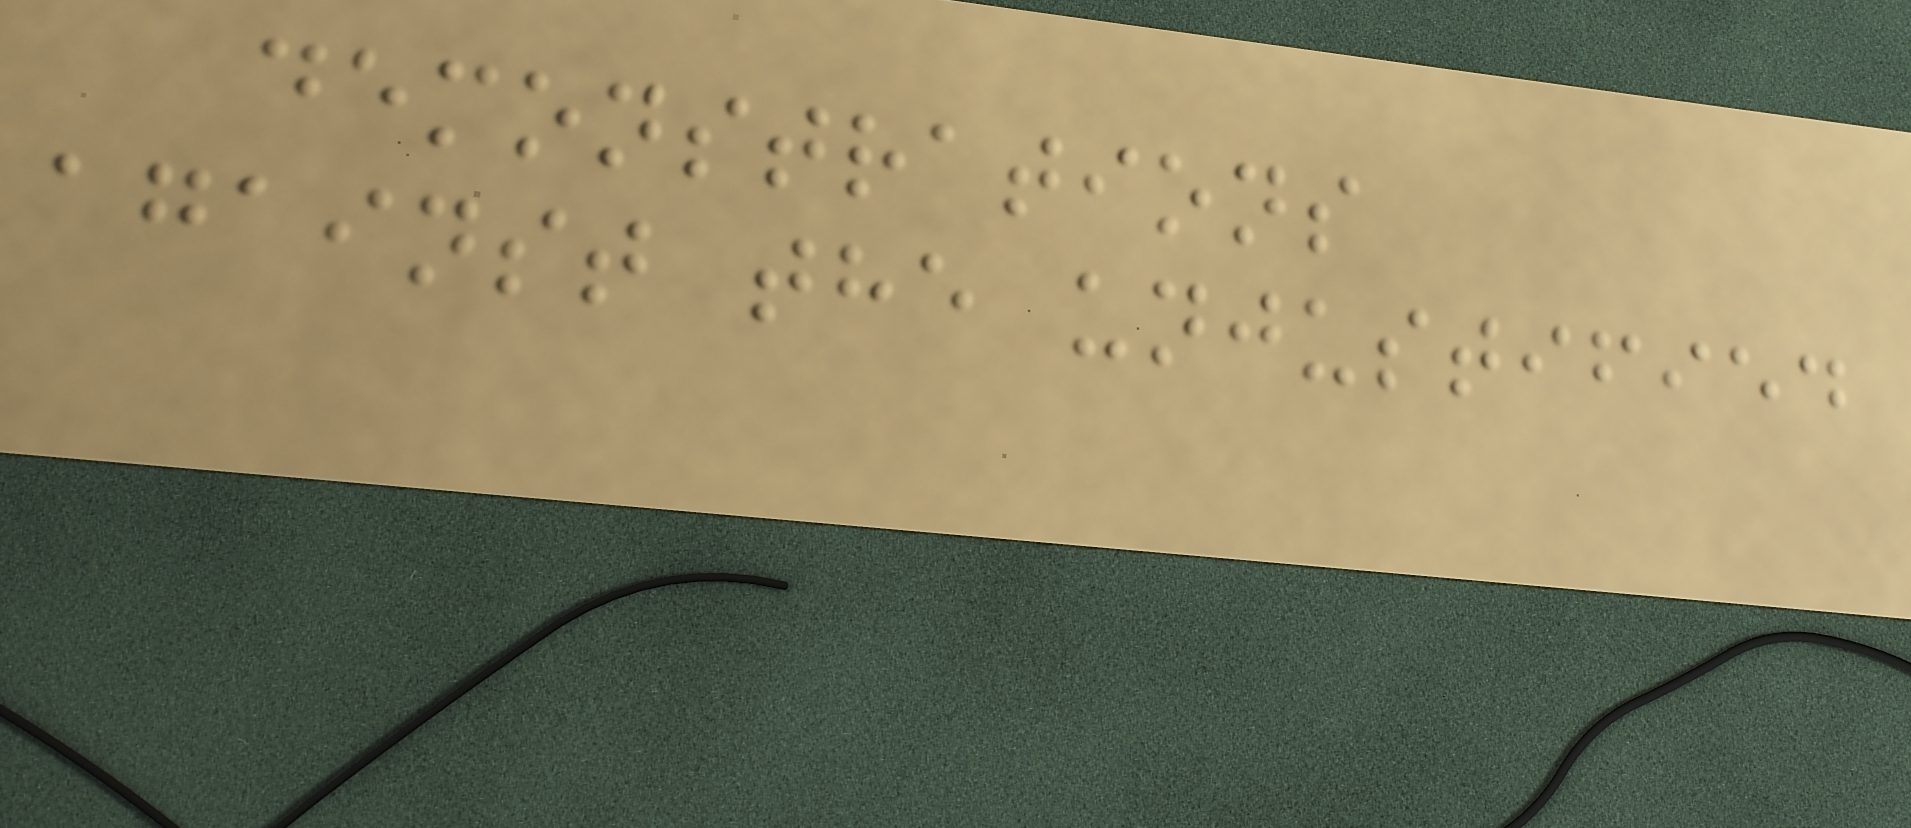demonstrations
against the unjustified
